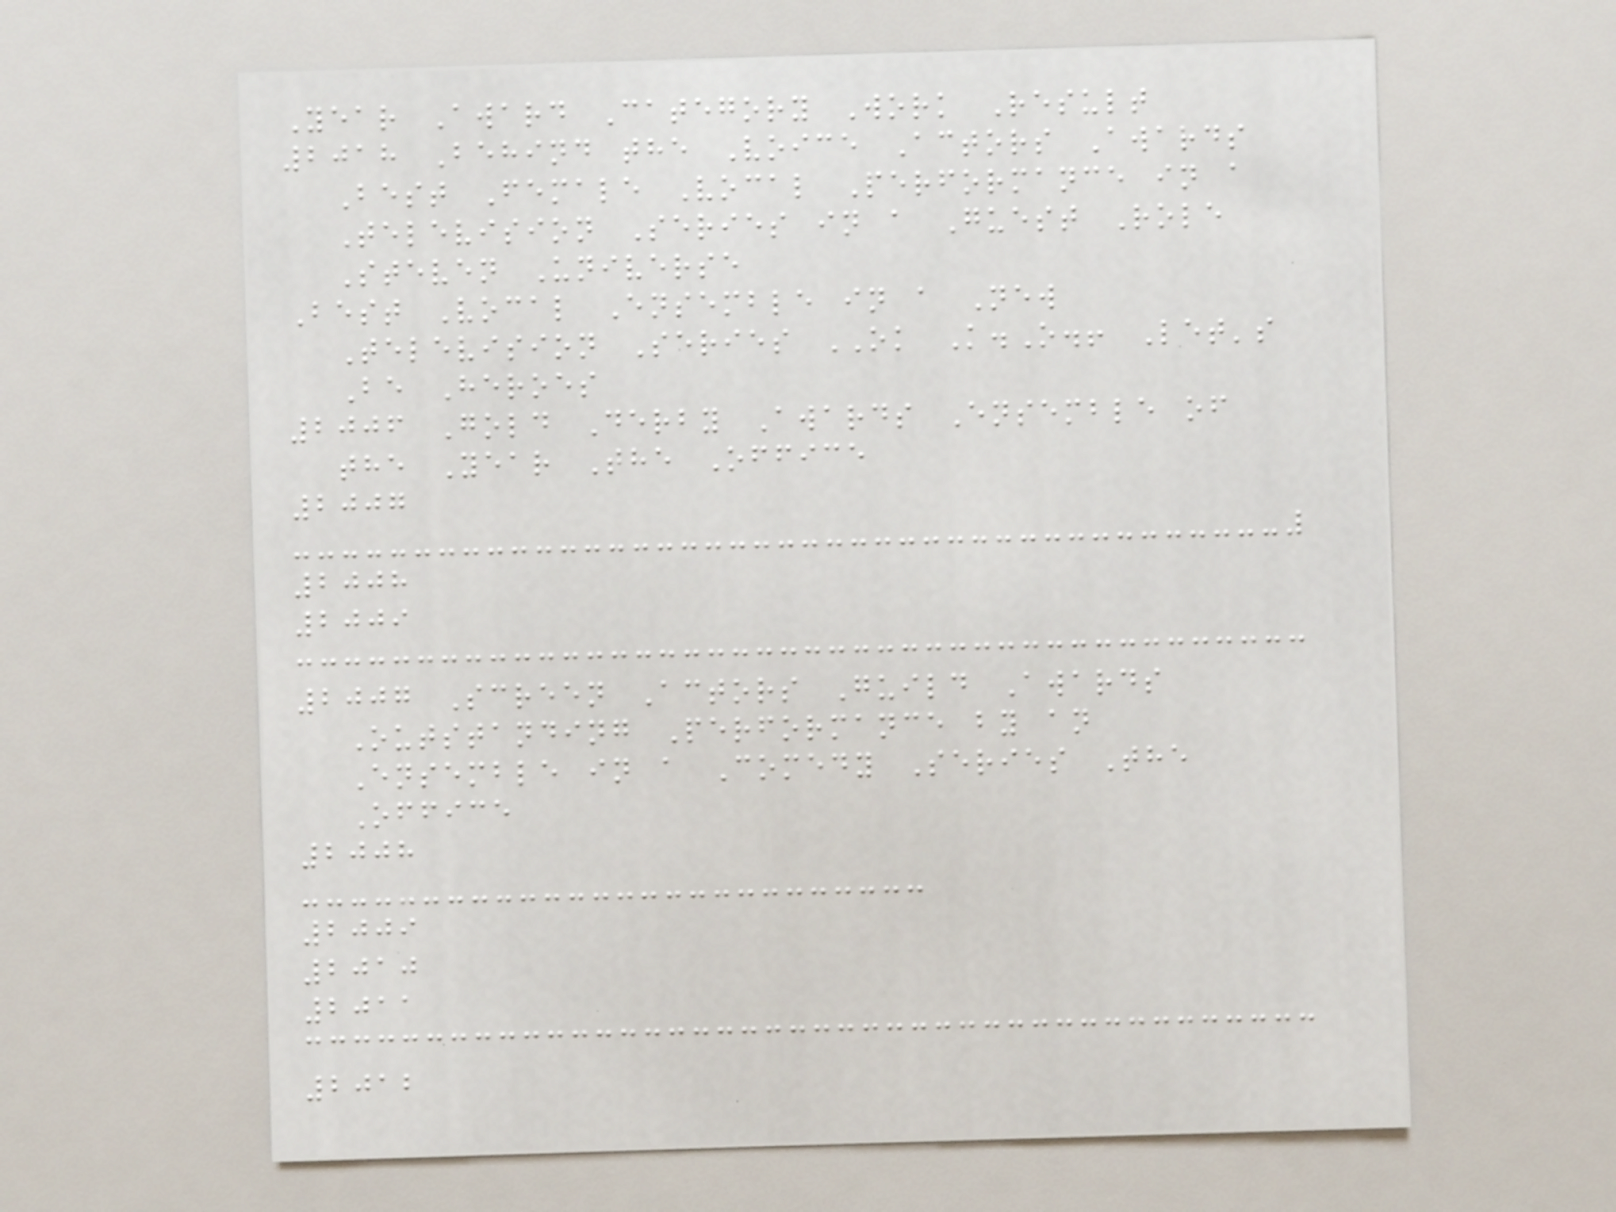Year Award Category Work Result
2018 Behind the Voice Actors Awards
Best Female Vocal Performance in a
Television Series in a Guest Role
Steven Universe
Best Vocal Ensemble in a New
Television Series OK K.O.! Let's
Be Heroes
2006 Gold Derby Awards Ensemble of
the Year The Office
2007
2008
2009
2007 Screen Actors Guild Awards
Outstanding Performance by an
Ensemble in a Comedy Series The
Office
2008
2009
2010
2011
2012
